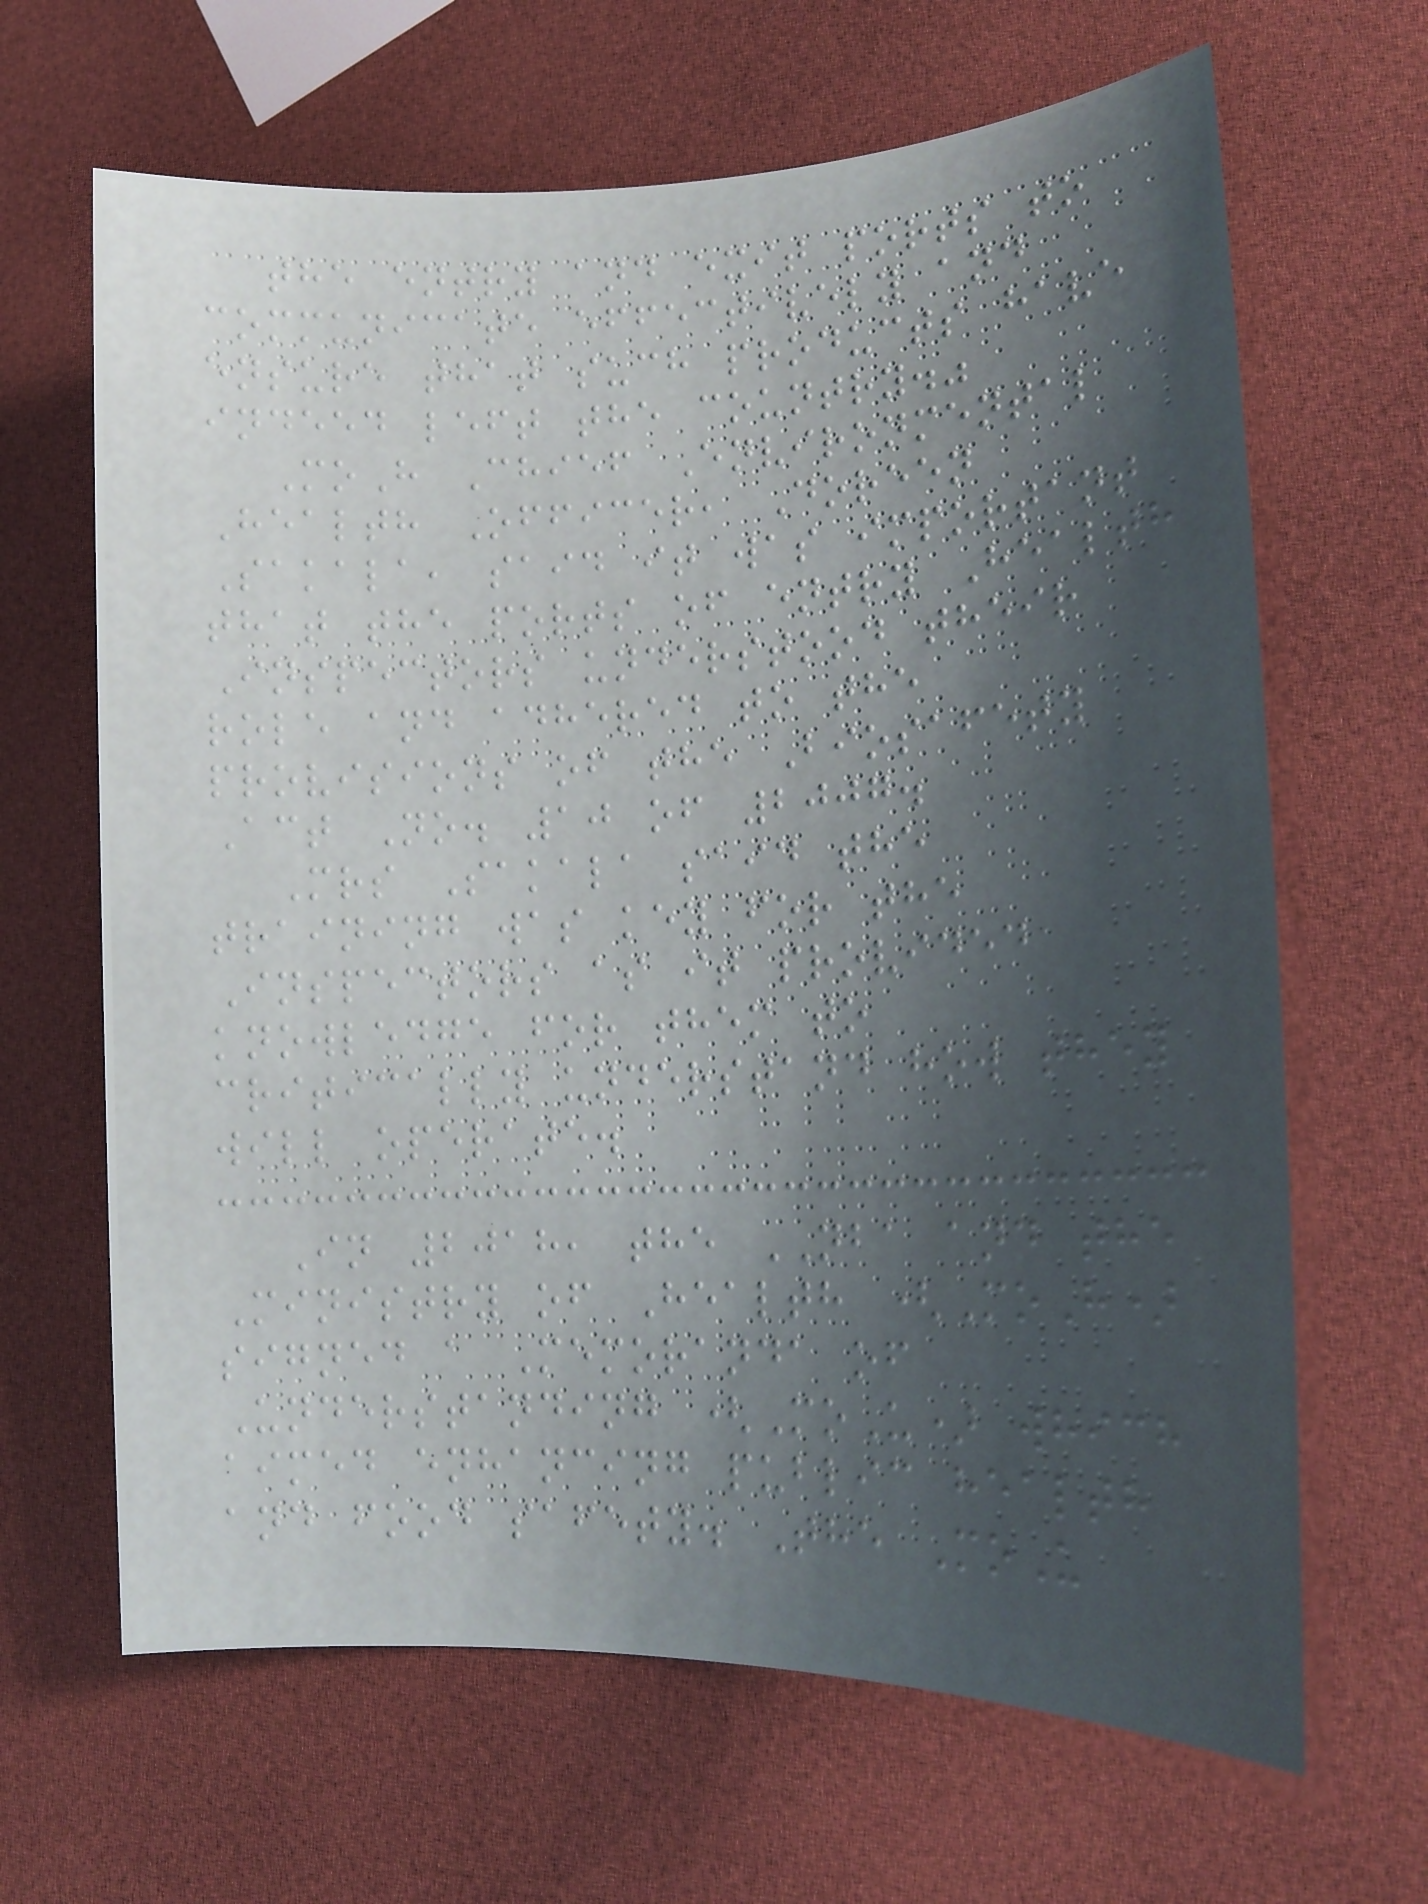the entry and exit ports to
communicate effectively and
ensure that such products have
indeed left the country."
MoH Chief Environmental
Health Officer, Doreen
Sakala, said it was important
that the ports of entry Health
Inspectors understood their
role and adhered to the
provisions of the Biosafety
Act No. 10 of 2007.
Mrs Sakala said the
training was key for the
Inspectors as it provided
knowledge for them to
critically understand how they
will operate.
In 2018, the NBA and the
Ministry of Health (MoH)
signed a Memoranda of
Understanding (MoU) which
aimed enhancing public health
and food safety. The MoU
